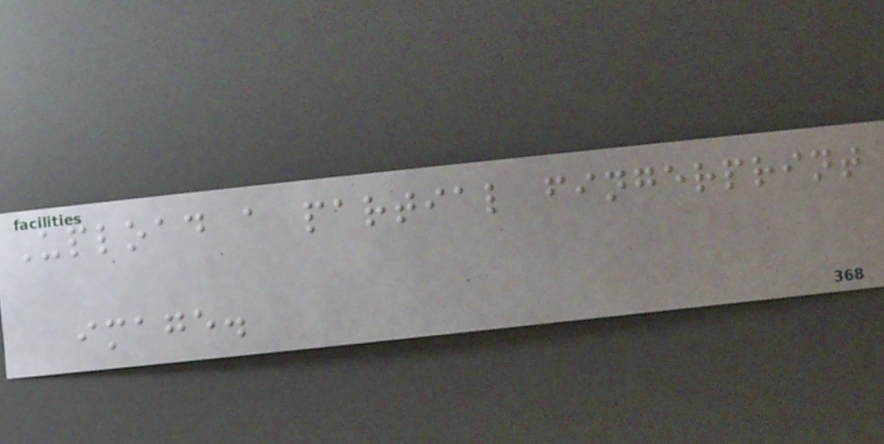Upload a partial fingerprint
image.
